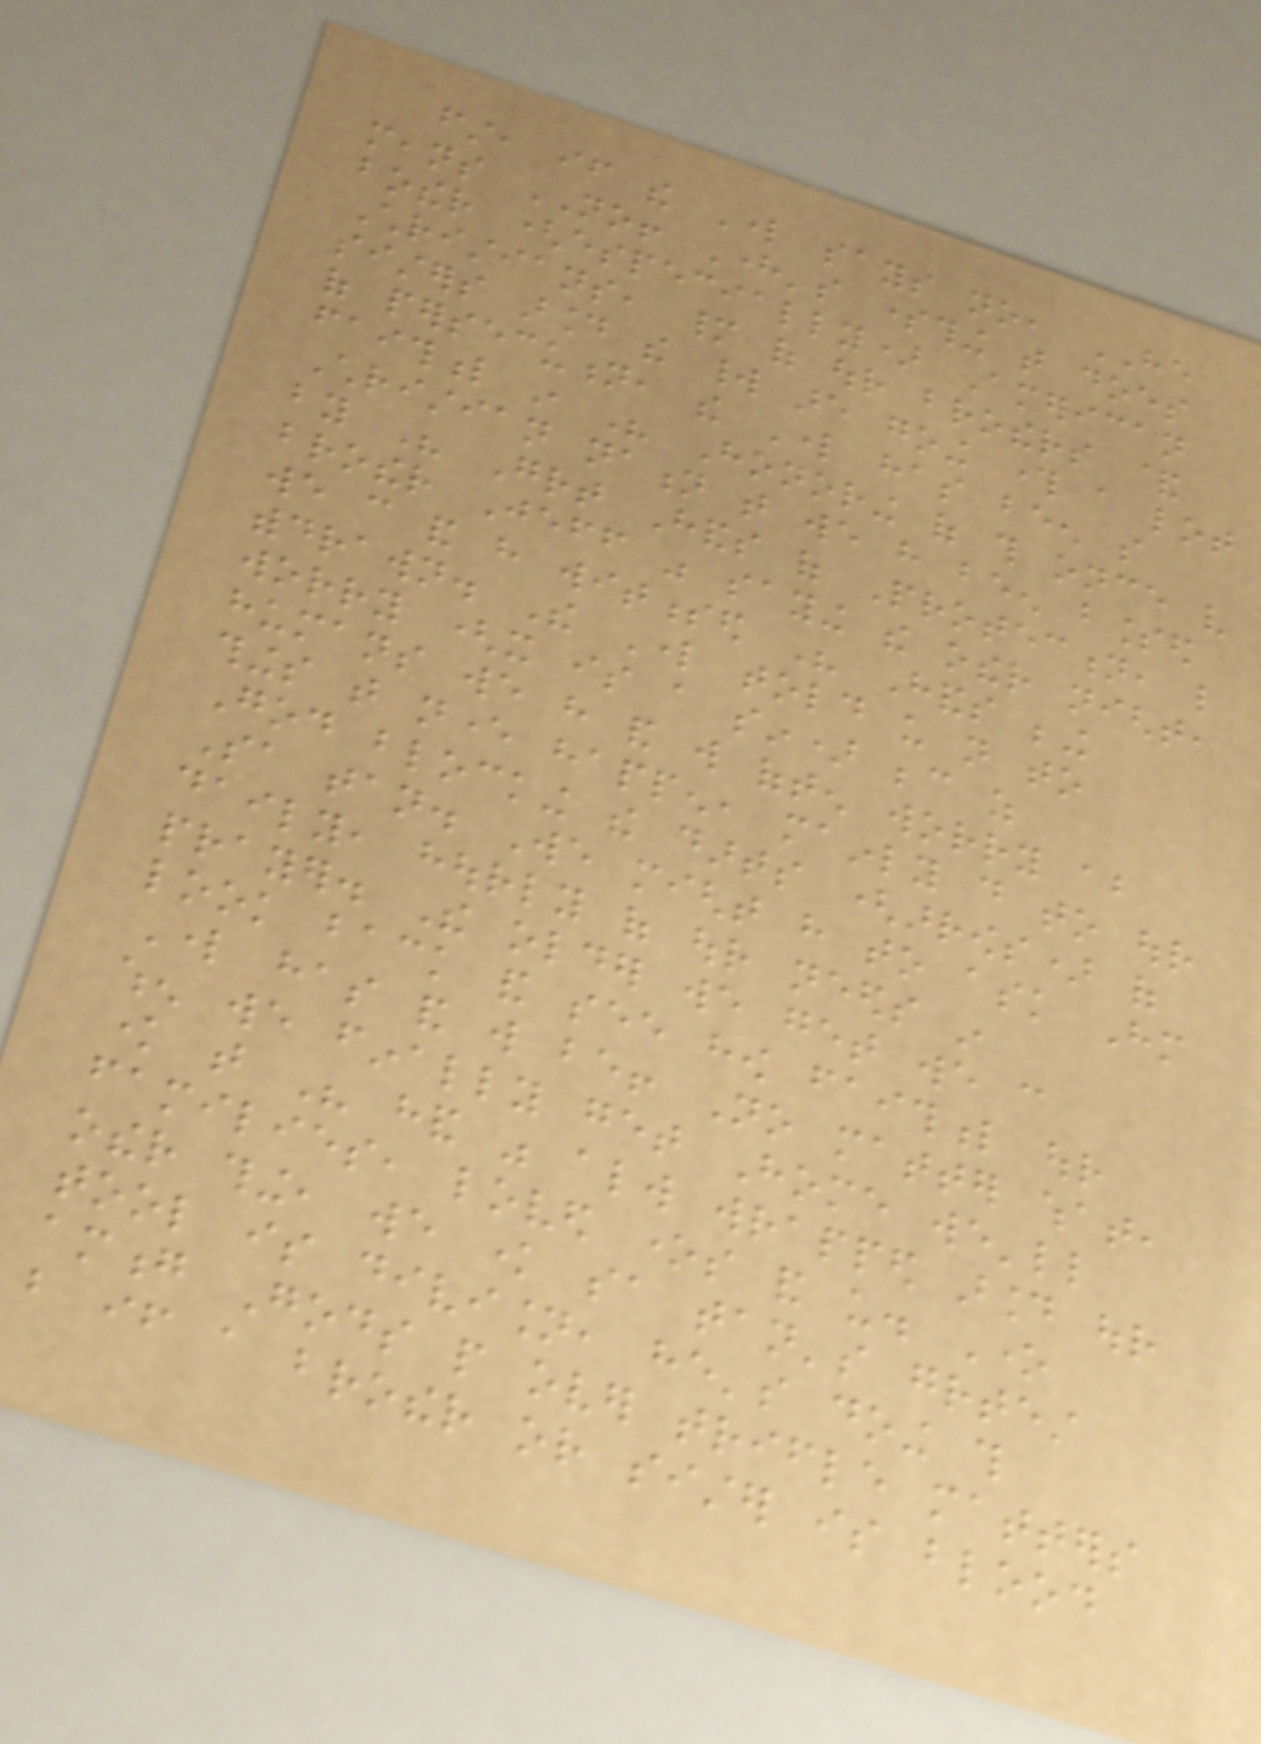first, if the Lord says no, HE
means NO! Here's something that does
bother (especially) American
Christians, many of our brothers &
sisters around the world are going through a lot
of persecution, the Lord has been so
faithful in His Honoring of this once very
Christian nation that we have been blessed
by His Great Hands of Protection, like
brother Jeff was saying the other night,
we can and have witnessed His Hands being
withdrawn. The Lord told us not to
worry (it is a sin) because as
humans we have and will often worry about
things that never happen, mainly do to our
God blocking the darts (arrows) of
Sa tan. We might have to ask Him
daily, hourly of our needs in
prayer. The older we get we can
look back and see how faithful our
Lord has and will be! No matter what,
when we finally get Home we'll
know that His hand was always wrapped around our
families, loved ones and us. One
other thing, we know sa tan's greatest
tool is division, he's doing this
among Gods people over trifle matters
but if a brother or sister is blood
